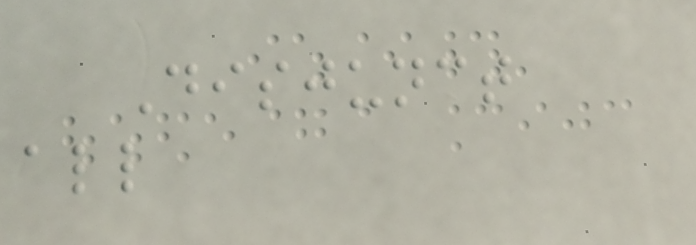Disjunct
all
